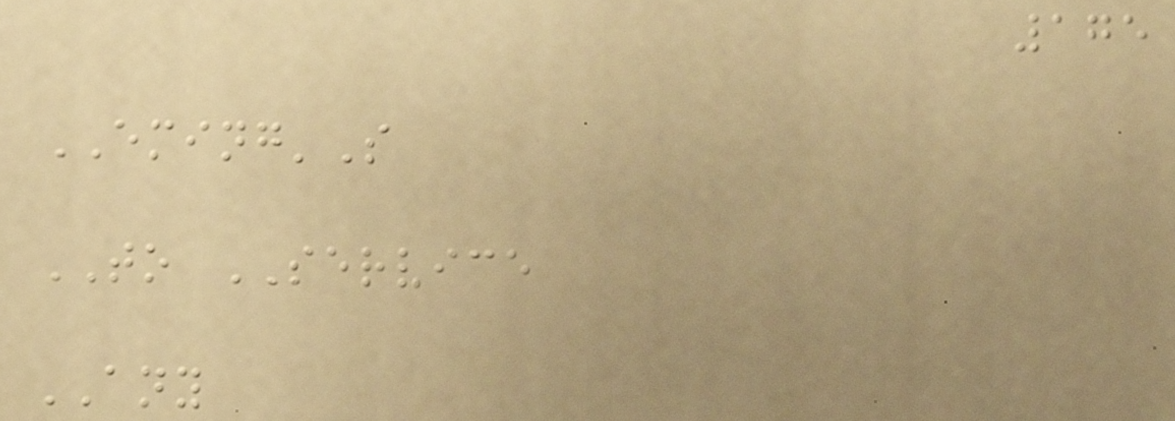175
EMING'S
TO SERVICE
ANY
